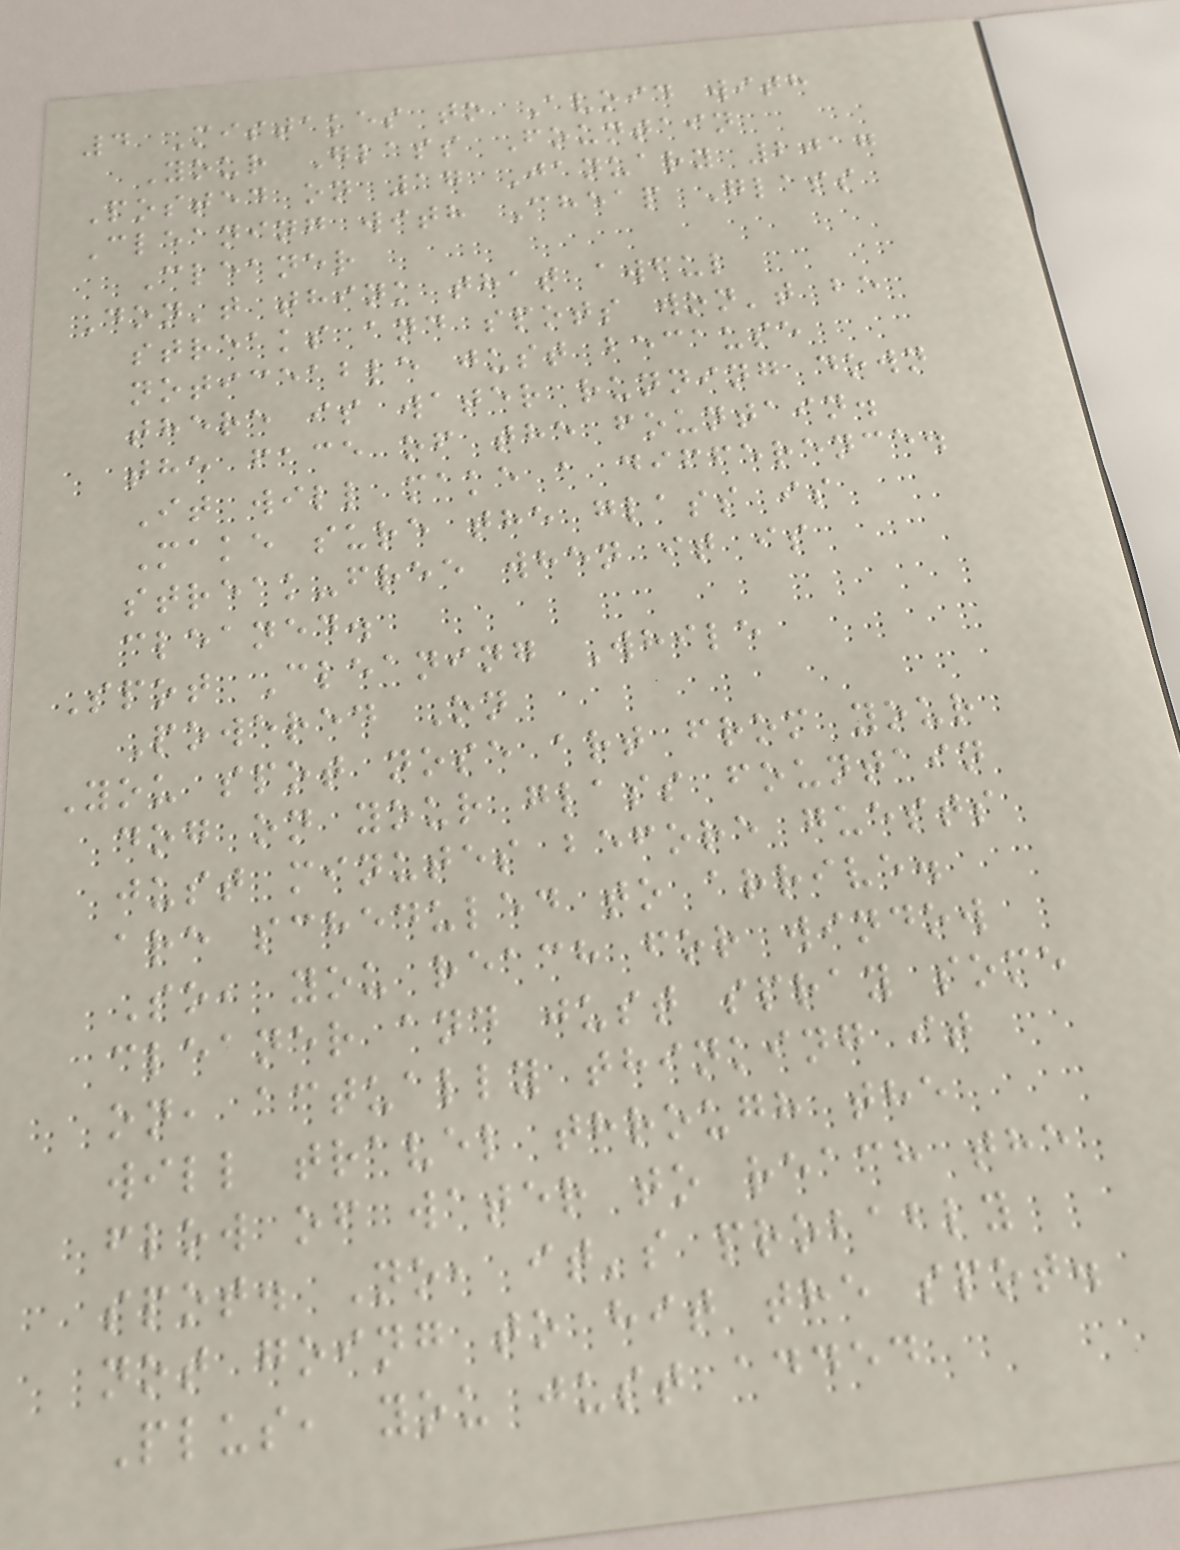4 Mistakes to Avoid with
Your Glass Fountain
Posted on 17 January 2017
Cleaning with Cheap Glass
Cleaner
Don't think that awful
streaks and spots won't be
noticeable just because
there is water running down
the face of the fountain.
It will make a difference.
Make sure the glass is
streak-free when it is
cleaned.
Spot Cleaning While
Powered On
You spot nose art from your
dog on your glass fountain
just minutes before guests
are scheduled to arrive.
So, you reach for window
cleaner and just spray some
on, actually thinking it
will travel through the
flow of water to reach the
spot. No, it's probably
not going to hit the spot.
Plus, you just added
